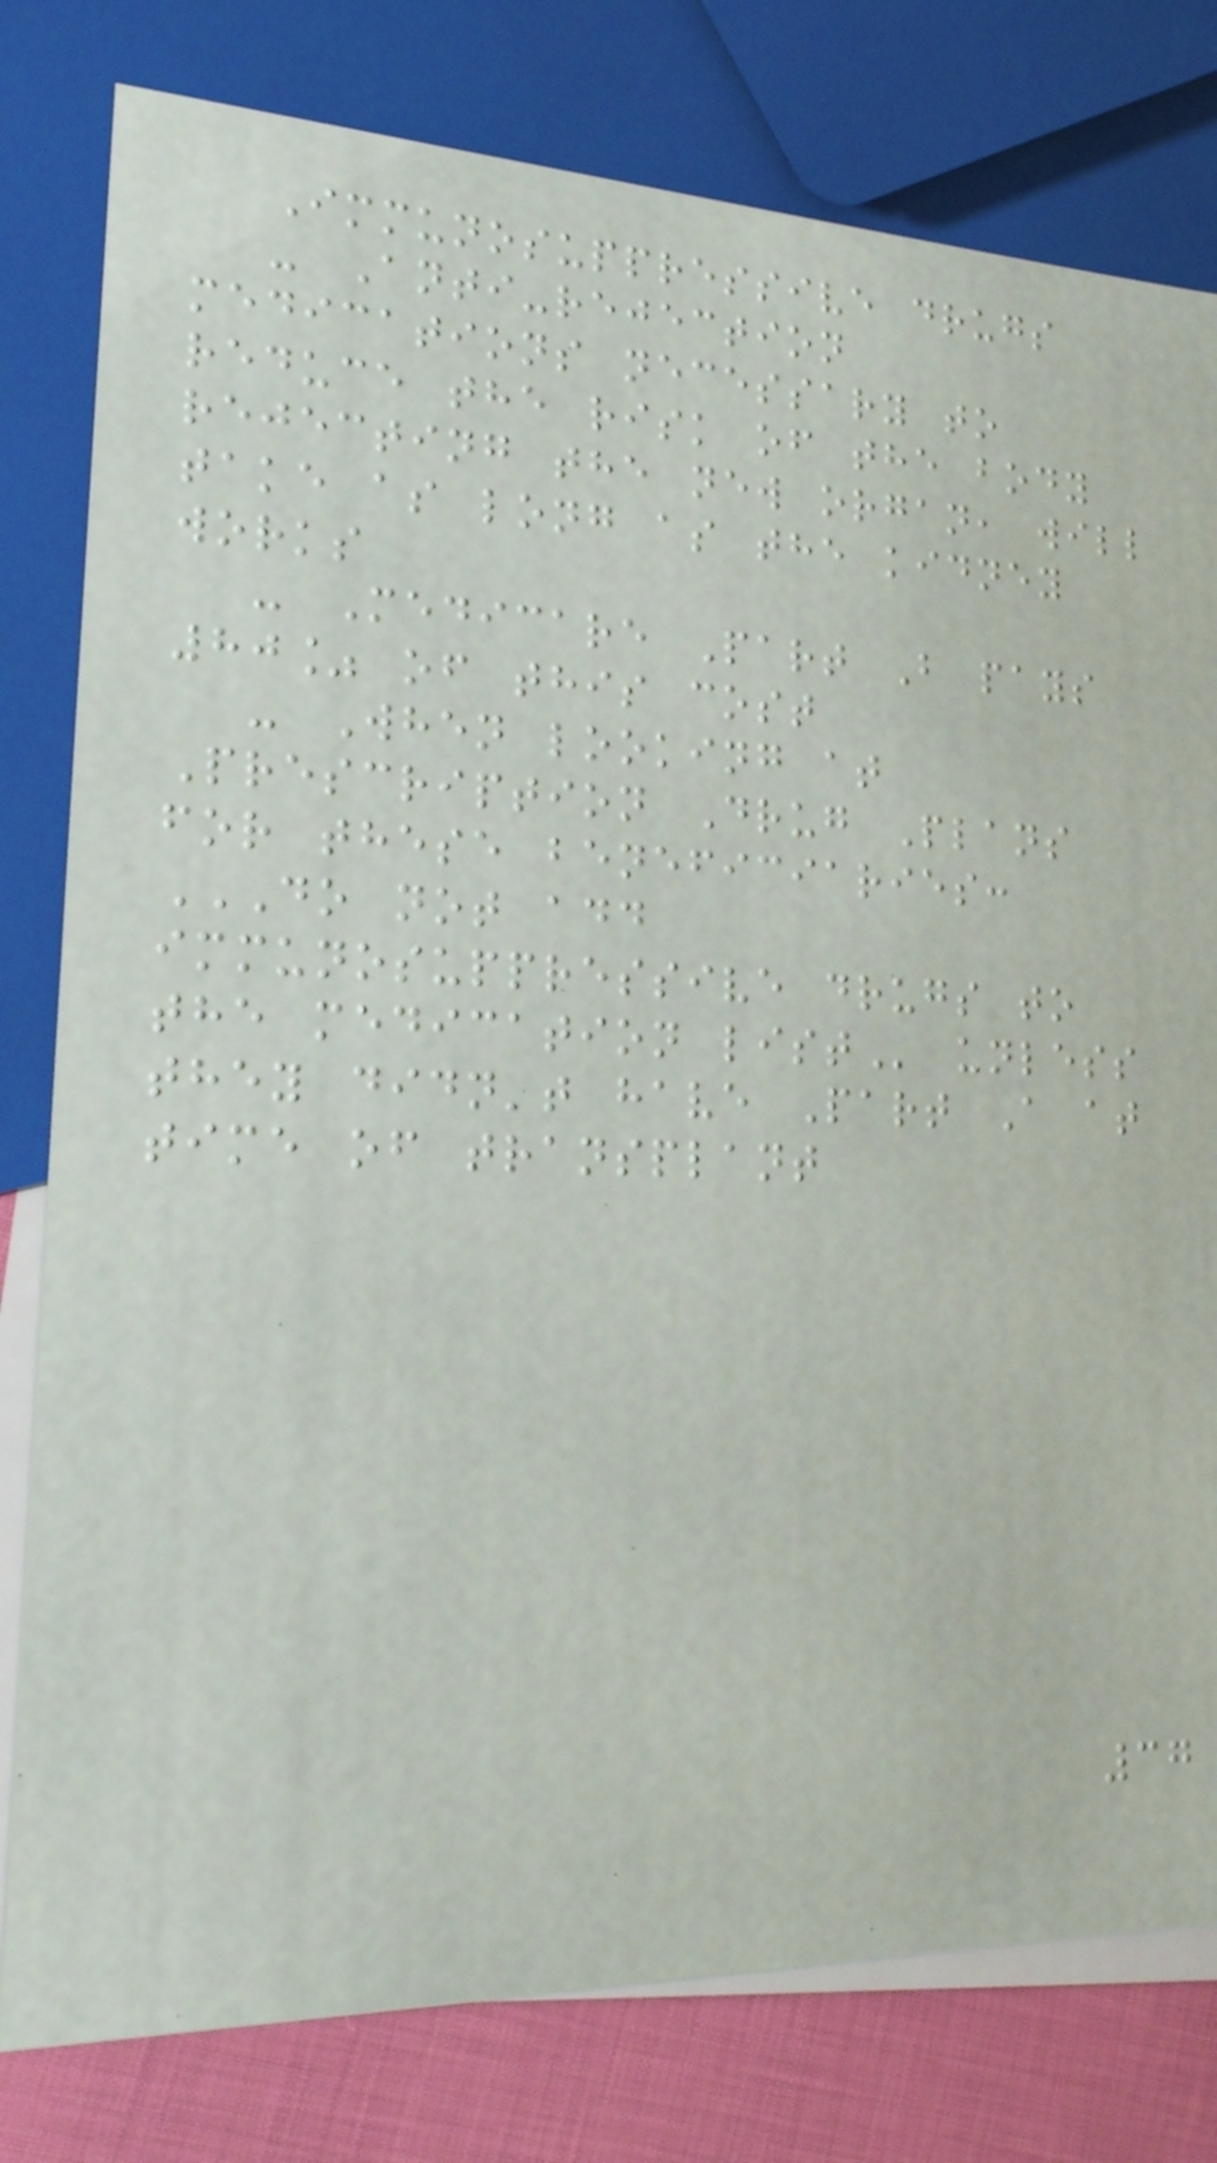Immunosuppressive drugs
- Anti-rejection
medications necessary to
reduce the risk of the body
rejecting the new organ, will
take as long as the kidney
works
- Medicare Part B pays
80% of this cost
- When looking at
Prescription Drug Plans
for these beneficiaries:
DO NOT ADD
IMMUNOSUPPRESSIVE DRUGS TO
THE MEDICATION LIST unless
they didn't have Part A at
time of transplant
37
